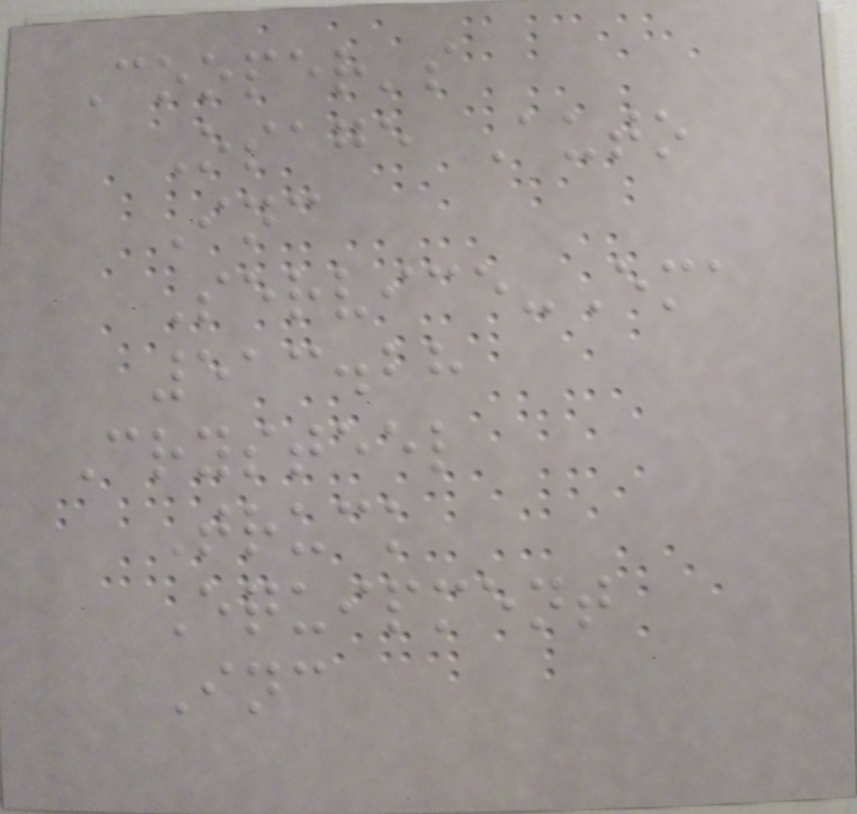Cooper's
Osage Auto
Inc
Service-Ema
513.28
Crysteel
Truck
Equipment
Inc
